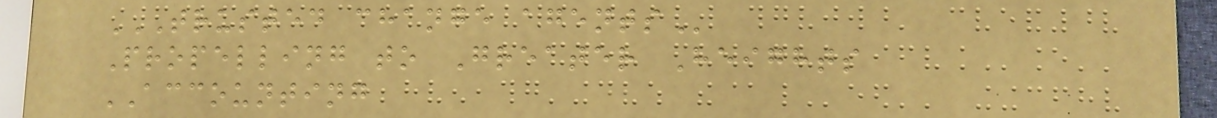TRUSTED CHANGE AGENTS
Propelling to Greater Heights
ACCOUNTING
